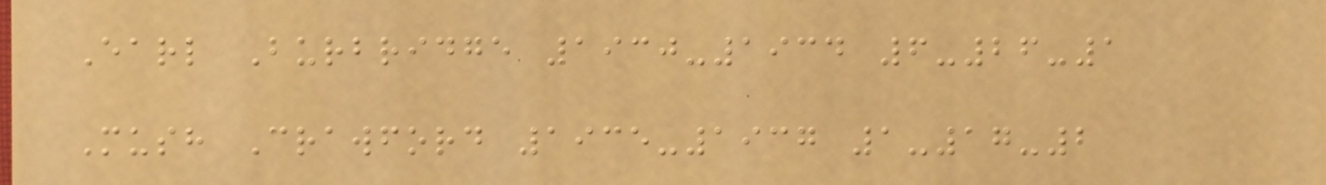Earl Burbridge 1930-1934 6-26-1
Mush Crawford 1935-1937 1-17-2
